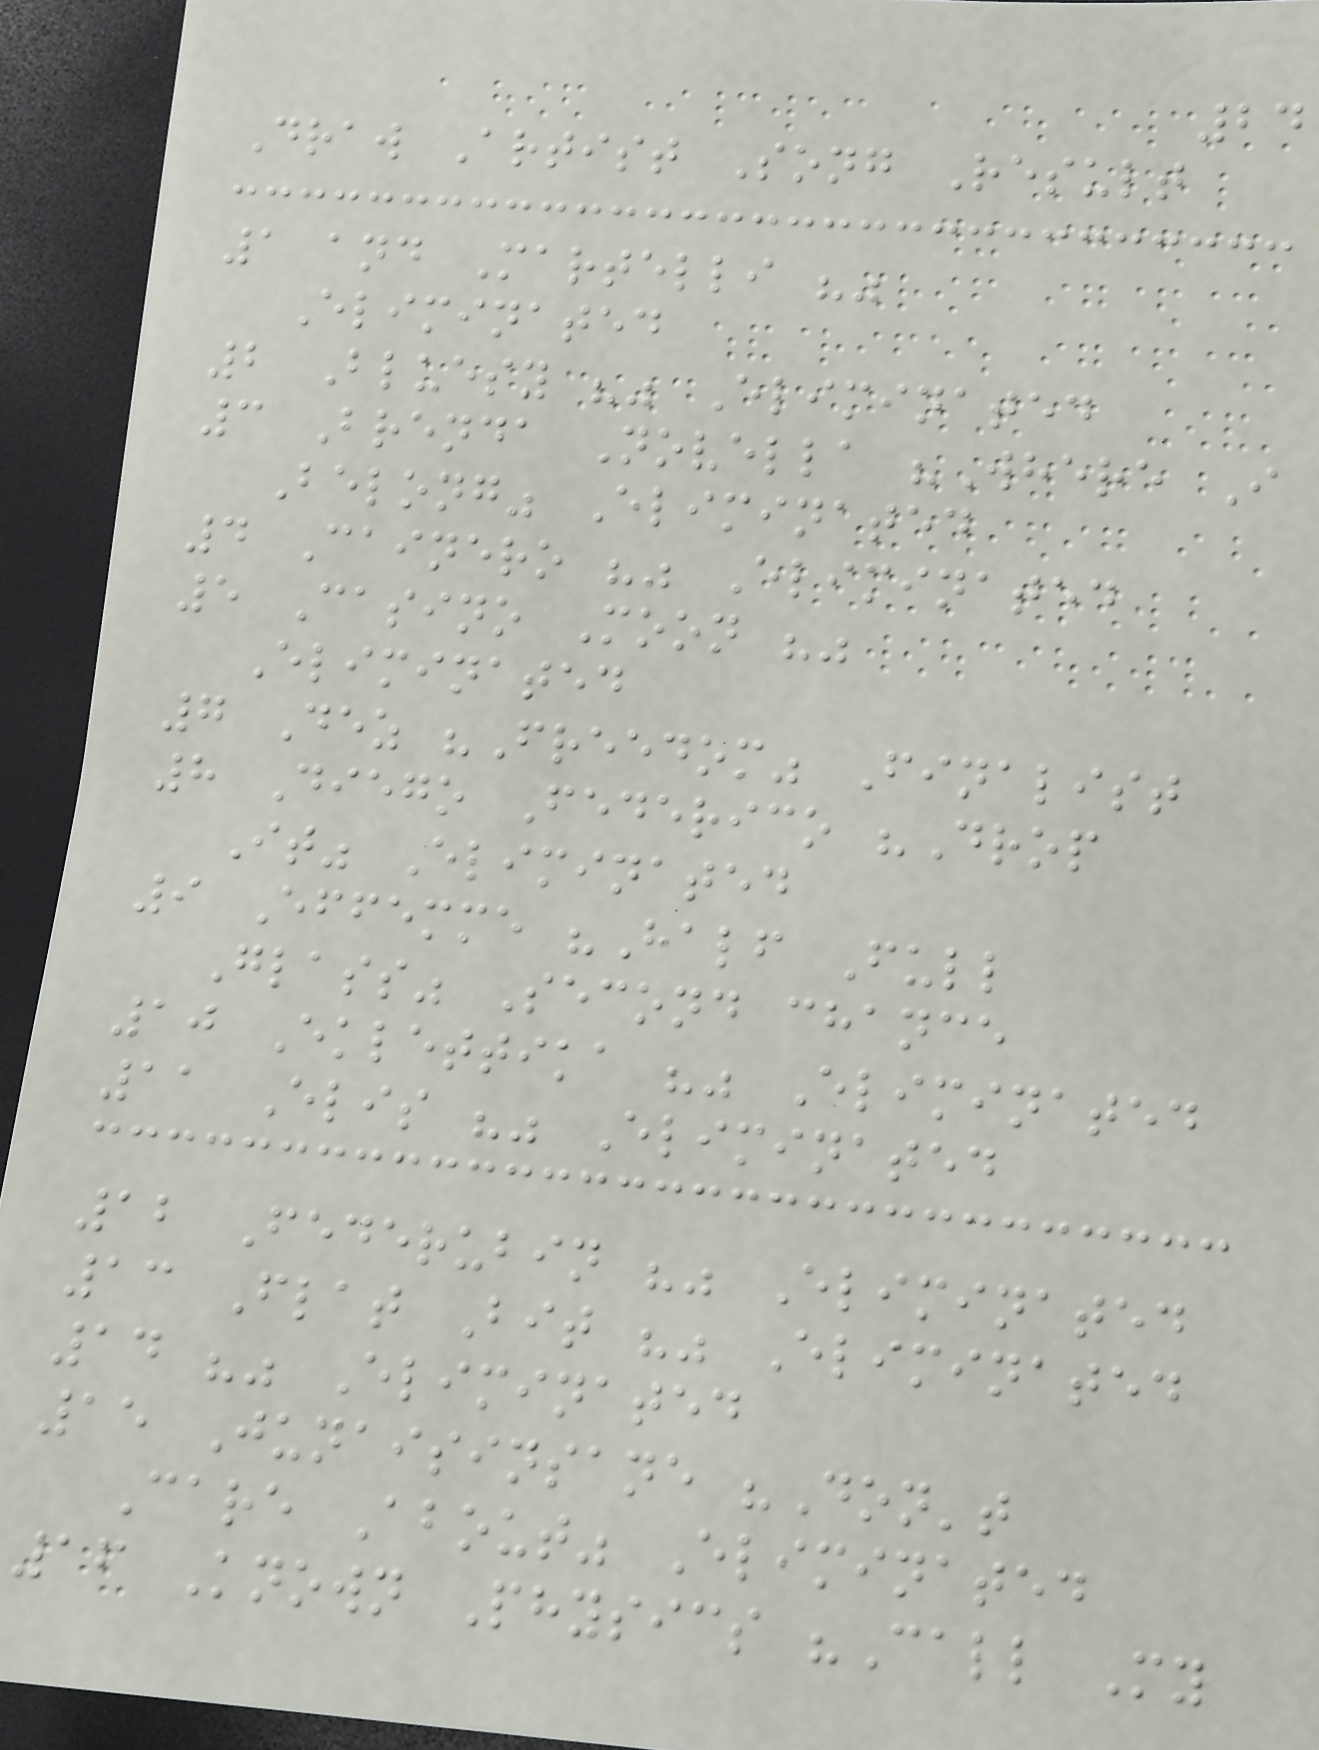24
Draw Artist Song Result
1 and Martelli ""
Eliminated
2 Bluesy "" Eliminated
3 Brenda Novella "Where I
Belong" Eliminated
4 Cainero "" Eliminated
5 Casino Moon ""
Eliminated
7 Dez "Freedom" Finalist
8 Diego Federico "Drop
It" Eliminated
9 Effemme "Half Full
Glass" Second chance
10 Eklettika "" Eliminated
11 Elis "" Eliminated
12 Federubin "" Eliminated
13 Flat Bit "" Eliminated
14 "" Eliminated
15 Junaisinsane "Don't
Care About" Eliminated
16 Known Physics "Call My
